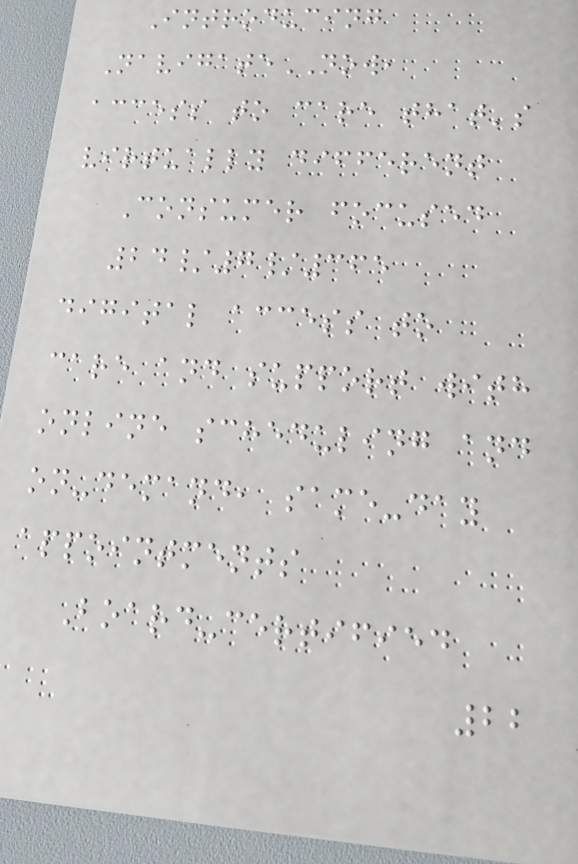Introducing
NavigateNOW,
access to care that's
virtually different
Consumer focused
24/7/365
digital access to
care and support with
online scheduling and
on-demand, same-day
appointments
Board-certified
22
